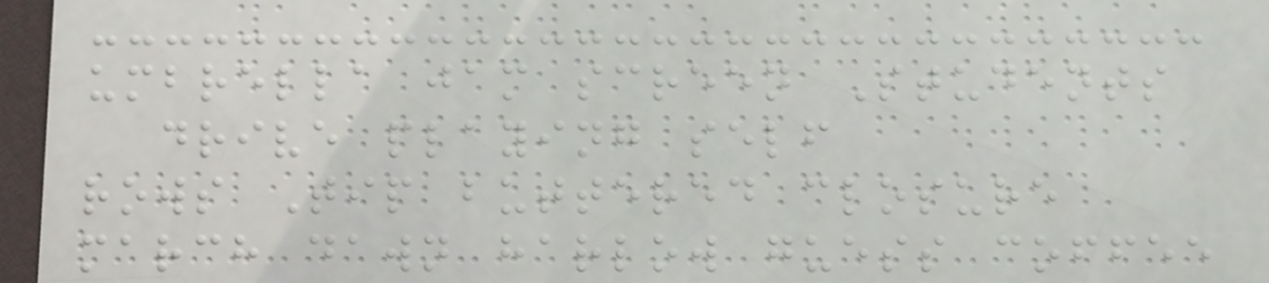umbrella jam screen Students
drive playing self
rows Tip buttered closure
march dawn harlow guess coffee
